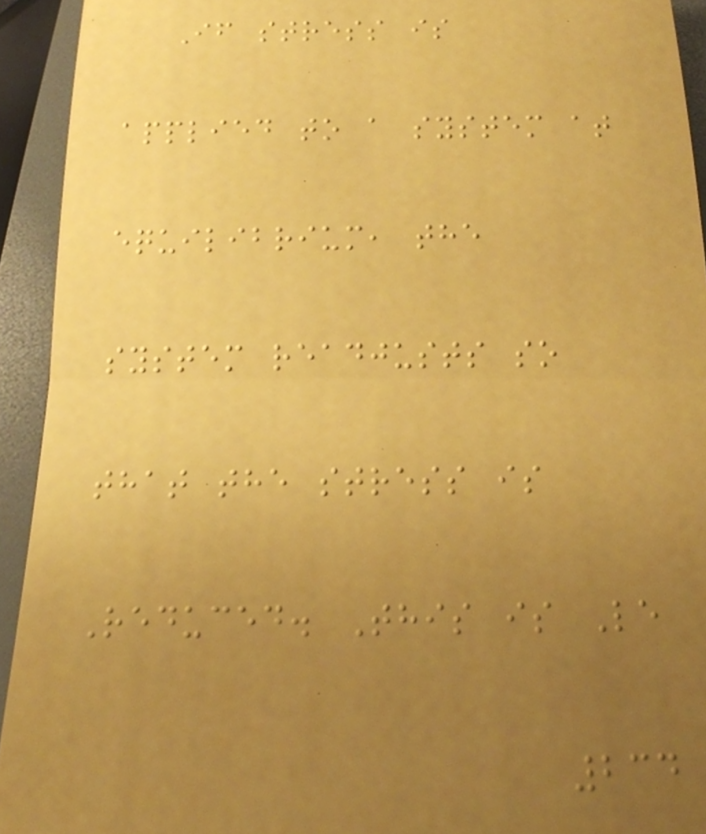If stress is
applied to a system at
equilibrium, the
system readjusts so
that the stress is
Reduced. This is Le
234
